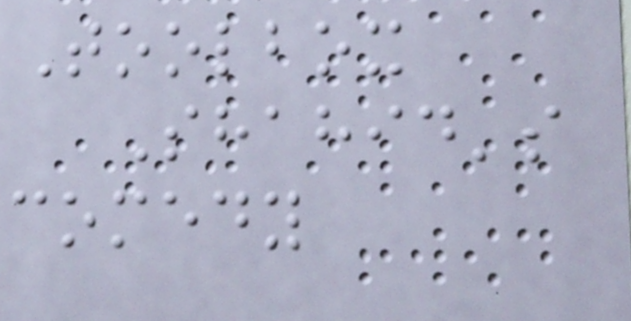Toolbox
Shahid's
comedy
